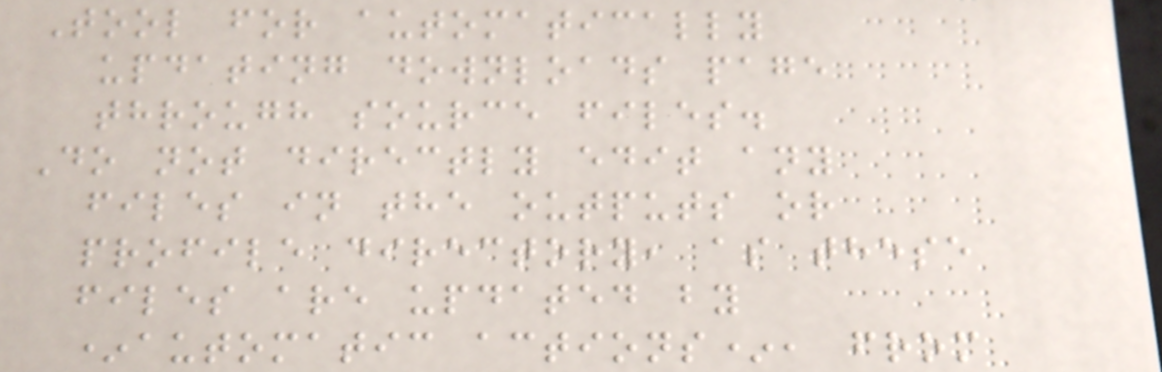Tool for automatically
updating downloads page
through source files.
Do not directly edit any
files in the outputs or
profile directory, as these
files are updated by
*automatic actions*, from
